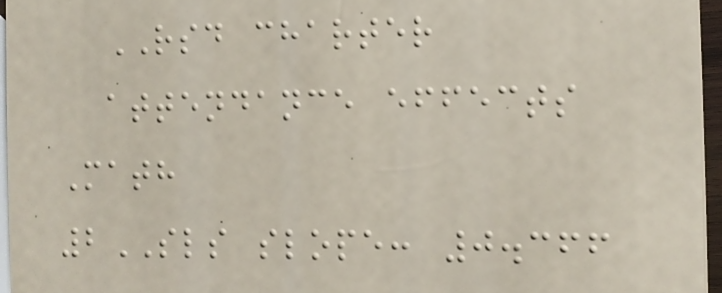RSD charter
attendance effects
Math
2SLS slope: 0.366
